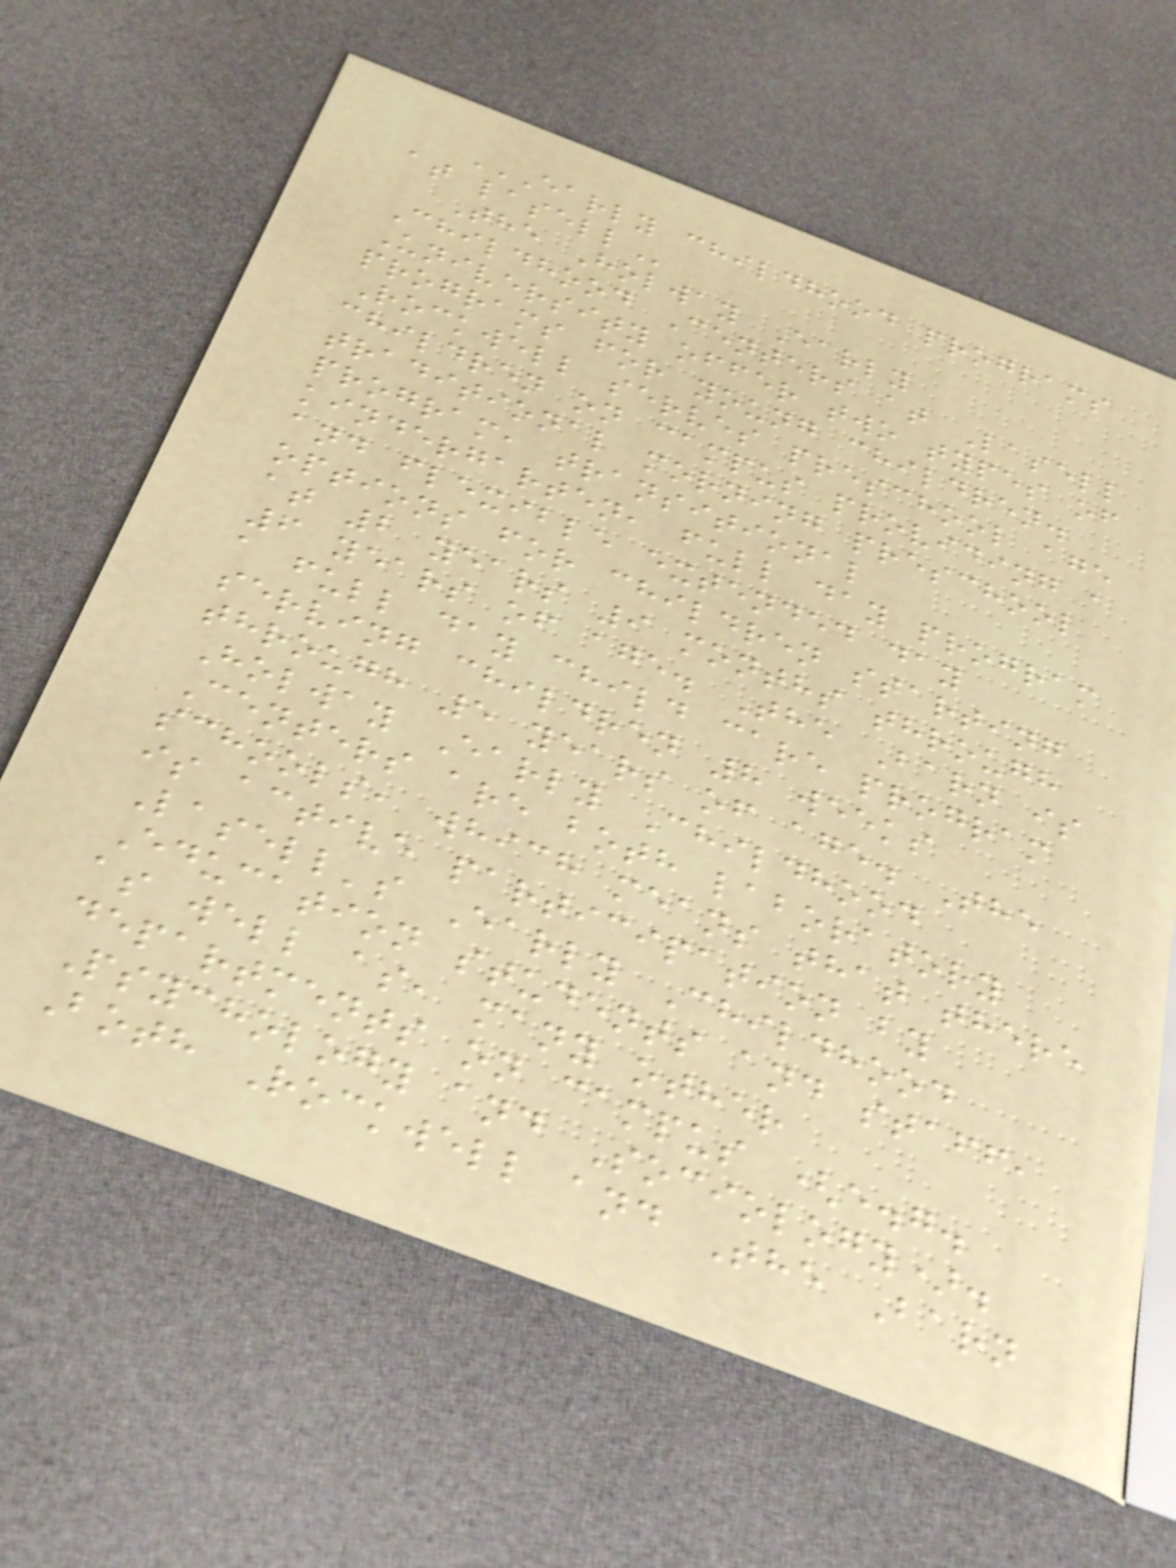EARLY CHILDHOOD PROGRAMS
AT LASELL
The Holway Early
Childhood Centers at Lasell
University offer two types of
programs for young children.
Rockwell serves preschool age
children on campus providing a
traditional morning preschool
program, transitional
kindergarten, full day program
and flexible extended day
options for children starting
at 2 years 9 months through
6 years of age. The Barn is
a full day child care program
serving children 8 weeks
through 5 years of age. The
Holway Early Childhood
Centers are both laboratory
schools, which means that there
is active participation by
Lasell's Early Childhood
Education students and staff,
as well as, many other
departments on campus (e.g.
Psychology and Sociology).
Both Rockwell and The Barn
